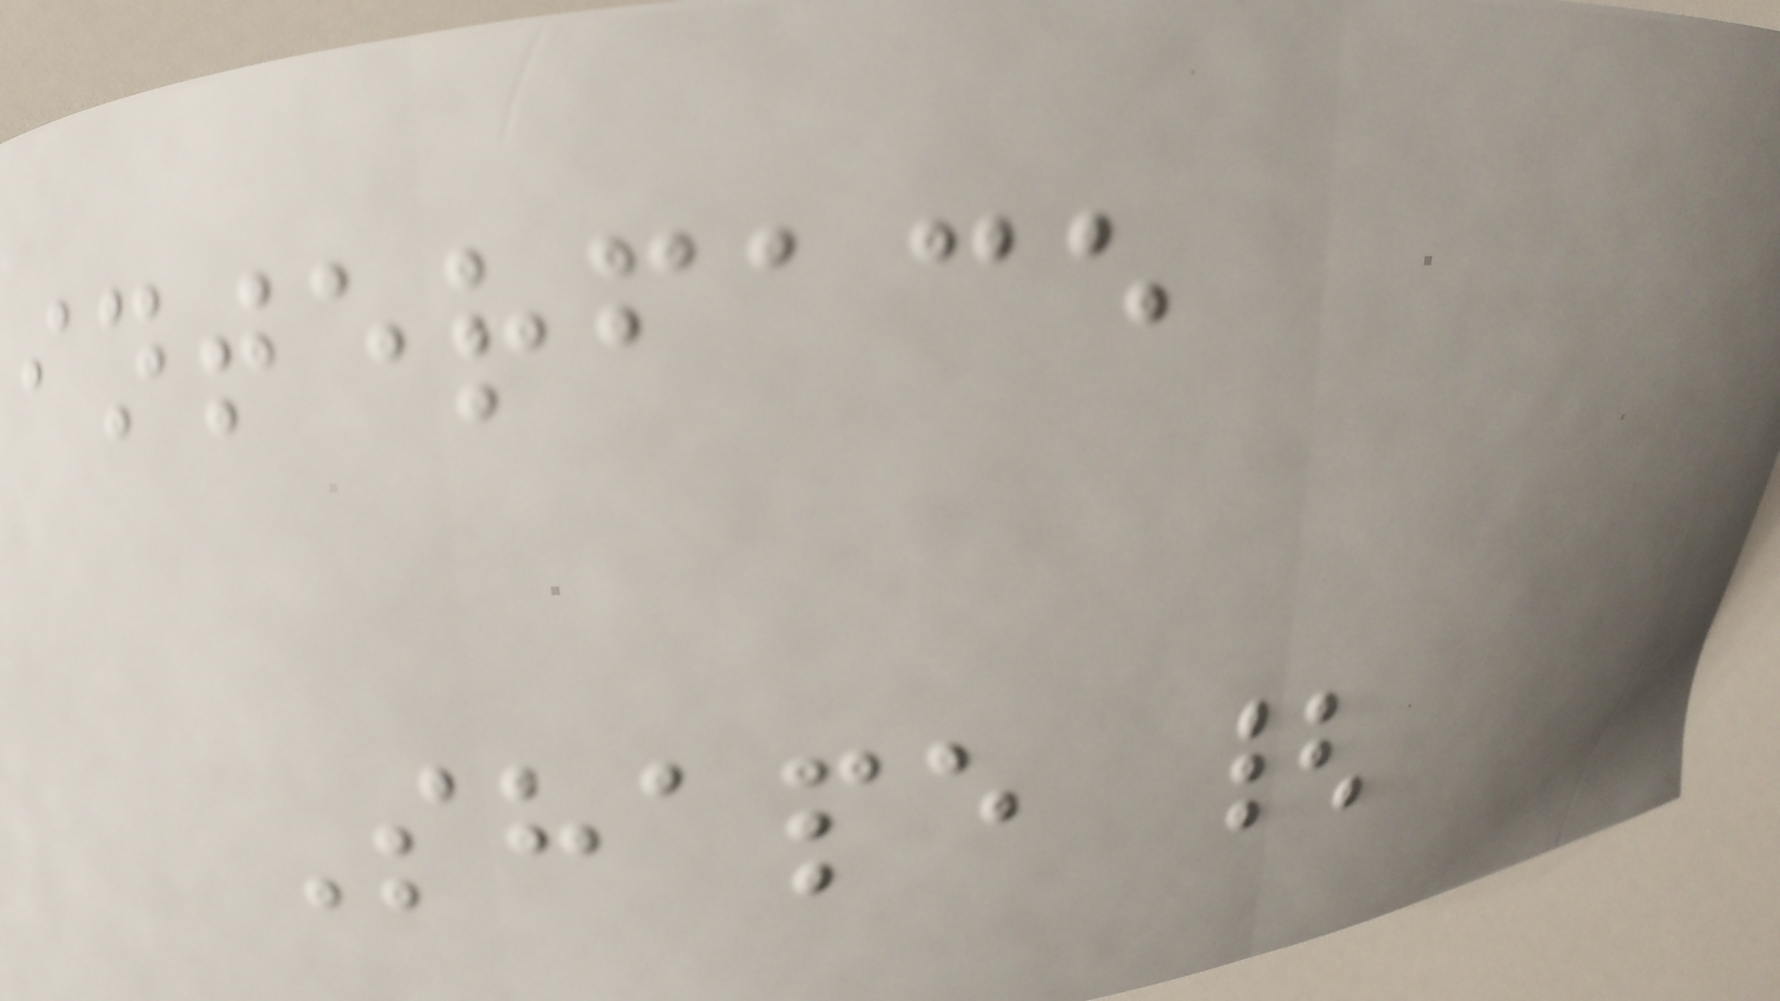interface
Shape {
